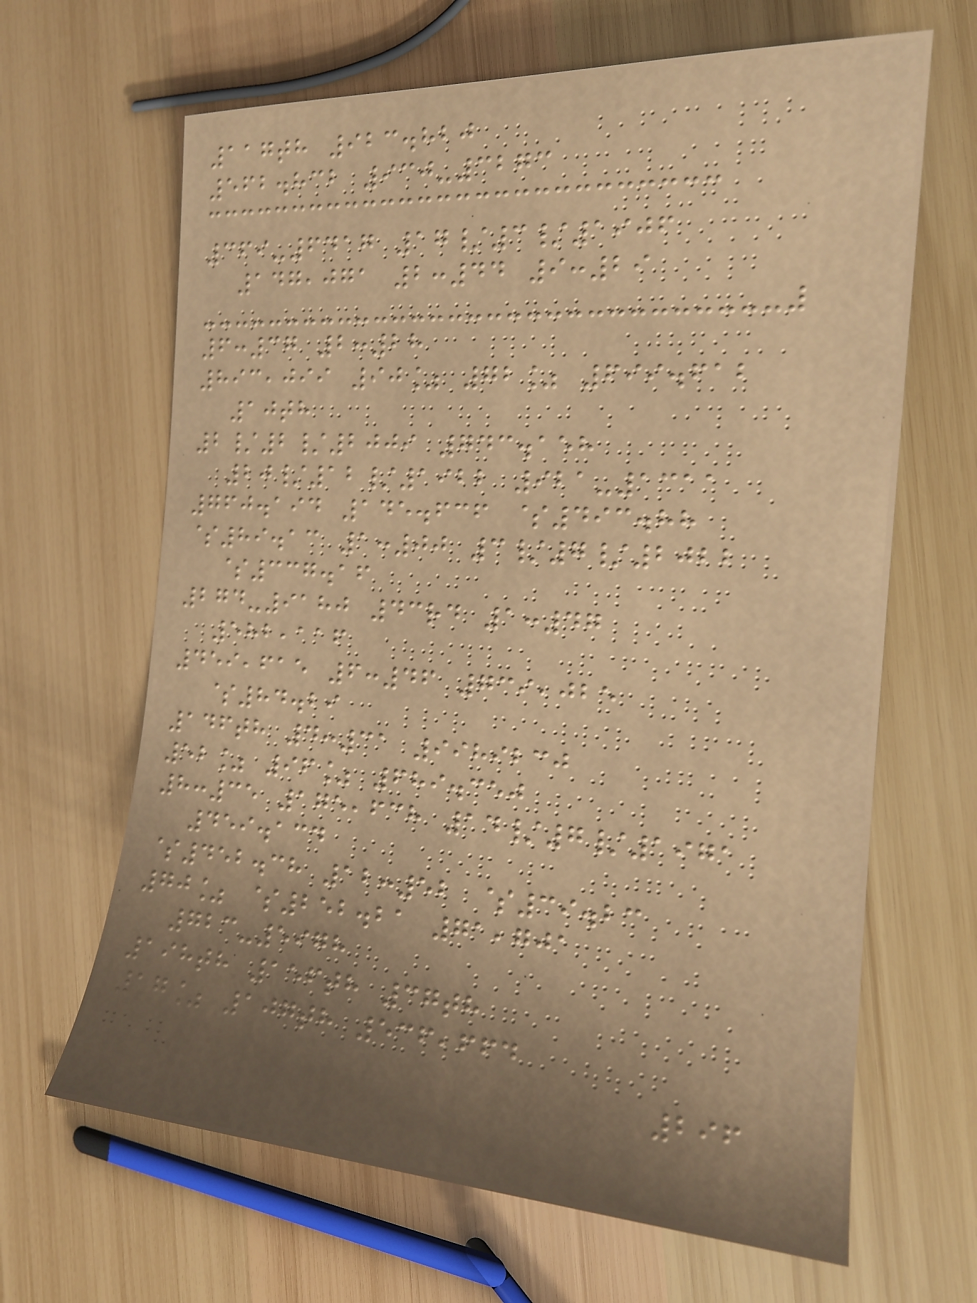117th 923.820
562.832 930-3273
369-6417 17/3/1906
147,071 2:44 9:29
6:37 2:28
893,099 90% 72% 699.612
10th
2/2/2009 743.158
20/12/1922 921-1311
760.194 145.636 $493.88
$89.13 1:00 3/7/2022
$337.16
274-9180 43rd 1:47
582,116
459,615 6:46 739,025
$84.29
146th 4:31 9989230
52% 96% 689.350
8:35 175,638 14/7/1971
459.134
$452.38 12:52 $39.23
70% $252.21 71,701
723-5978
198th 156th 37th
17% 107th 536,664
296
